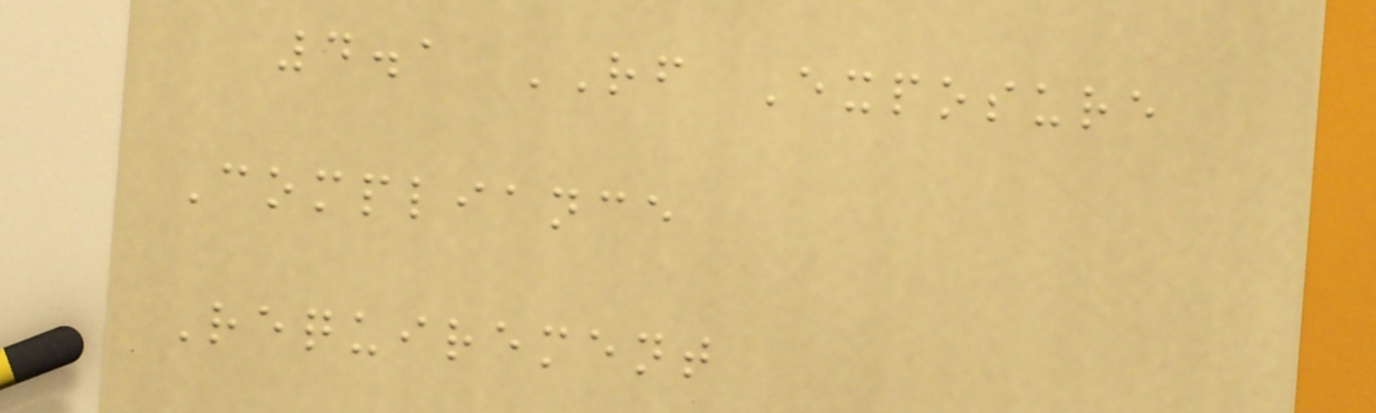4.1 RF Exposure
Compliance
Requirement
